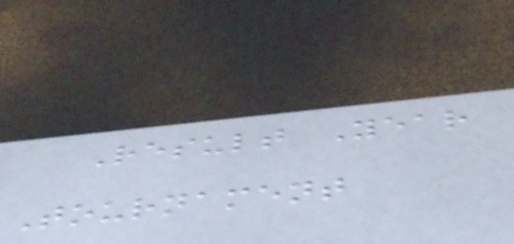Result Year
Tournament
